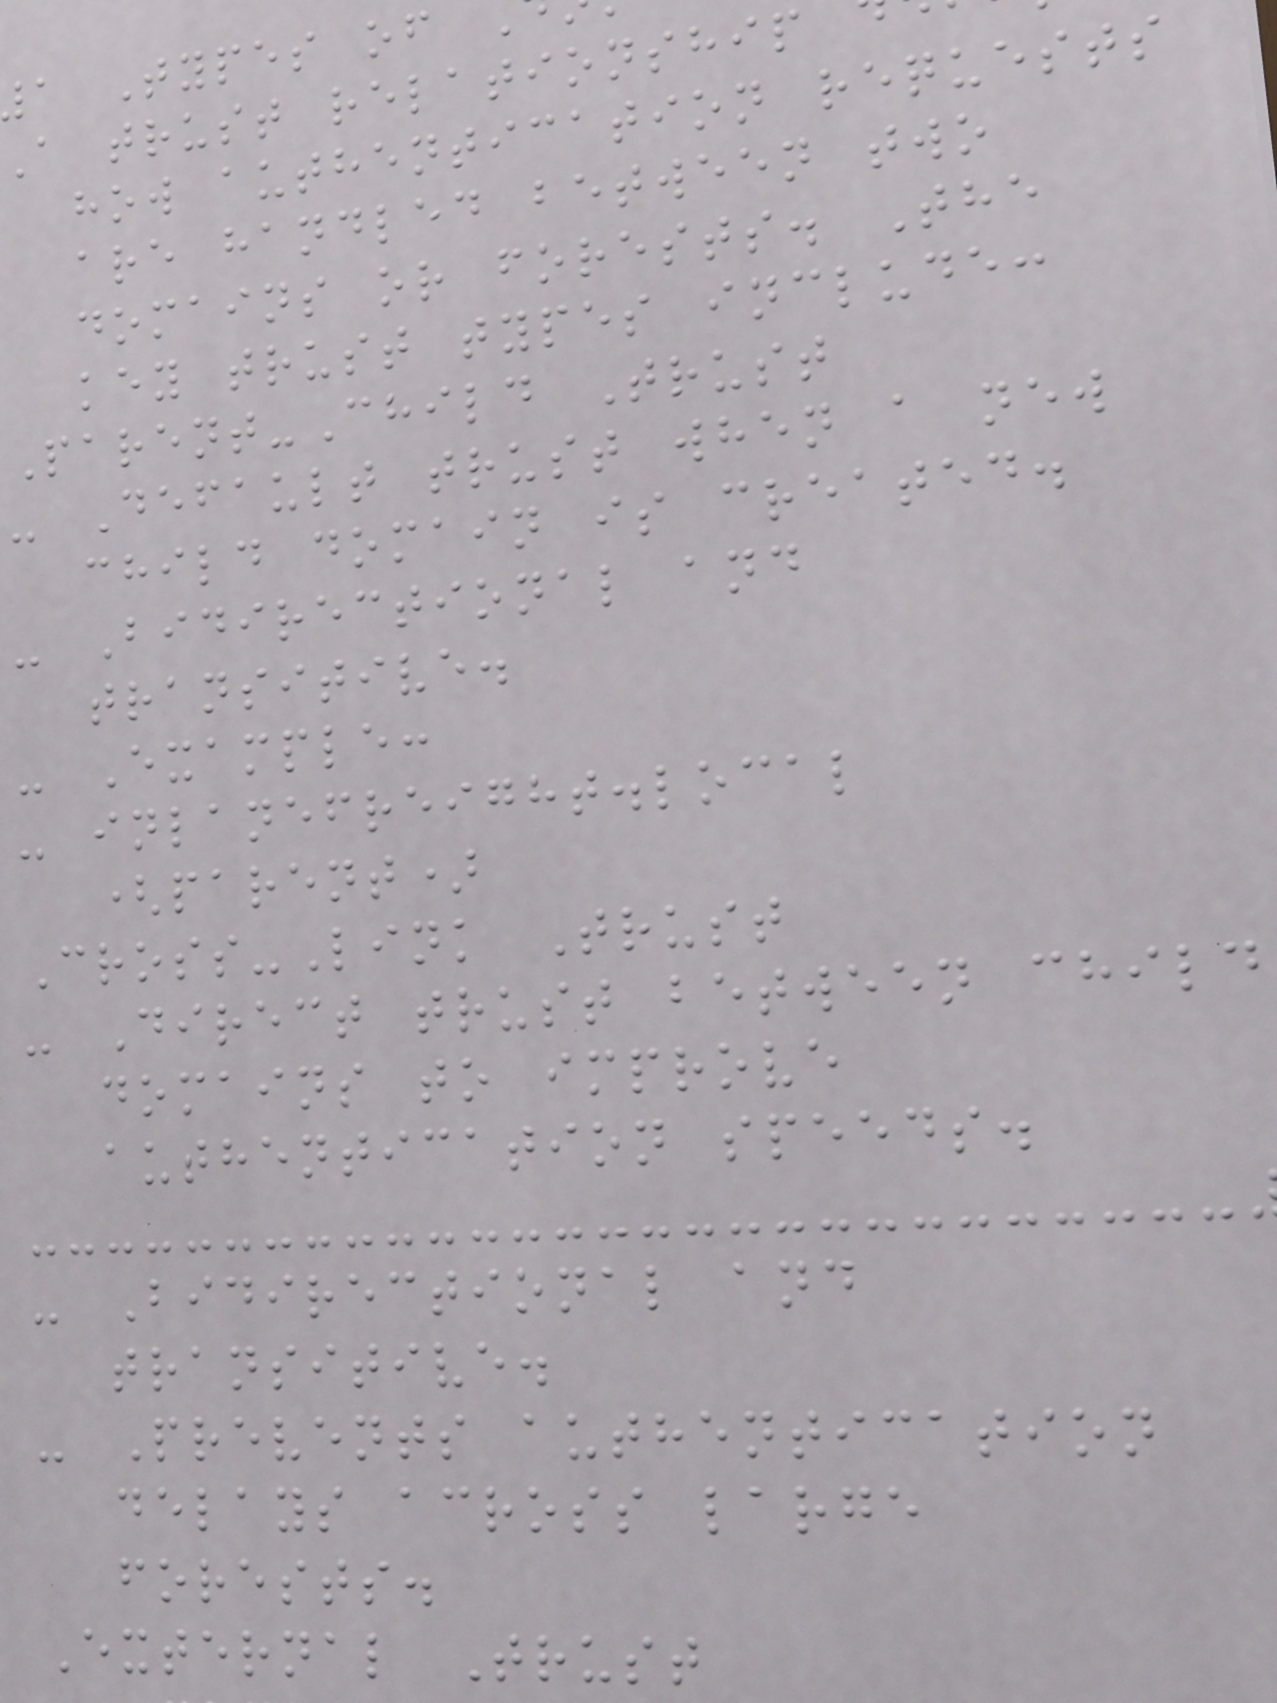a Types of
a trust relationship
how authentication requests
are handled between two
domains or forests. The
key trust types include:
Parent-Child Trust
- Default trust when a new
child domain is created.
- Bidirectional and
transitive.
- Example:
- inlanefreight.local
(parent)
Cross-Link Trust
- Direct trust between child
domains to improve
authentication speeds.
- Bidirectional and
transitive.
- Prevents authentication
delays across large
forests.
External Trust
